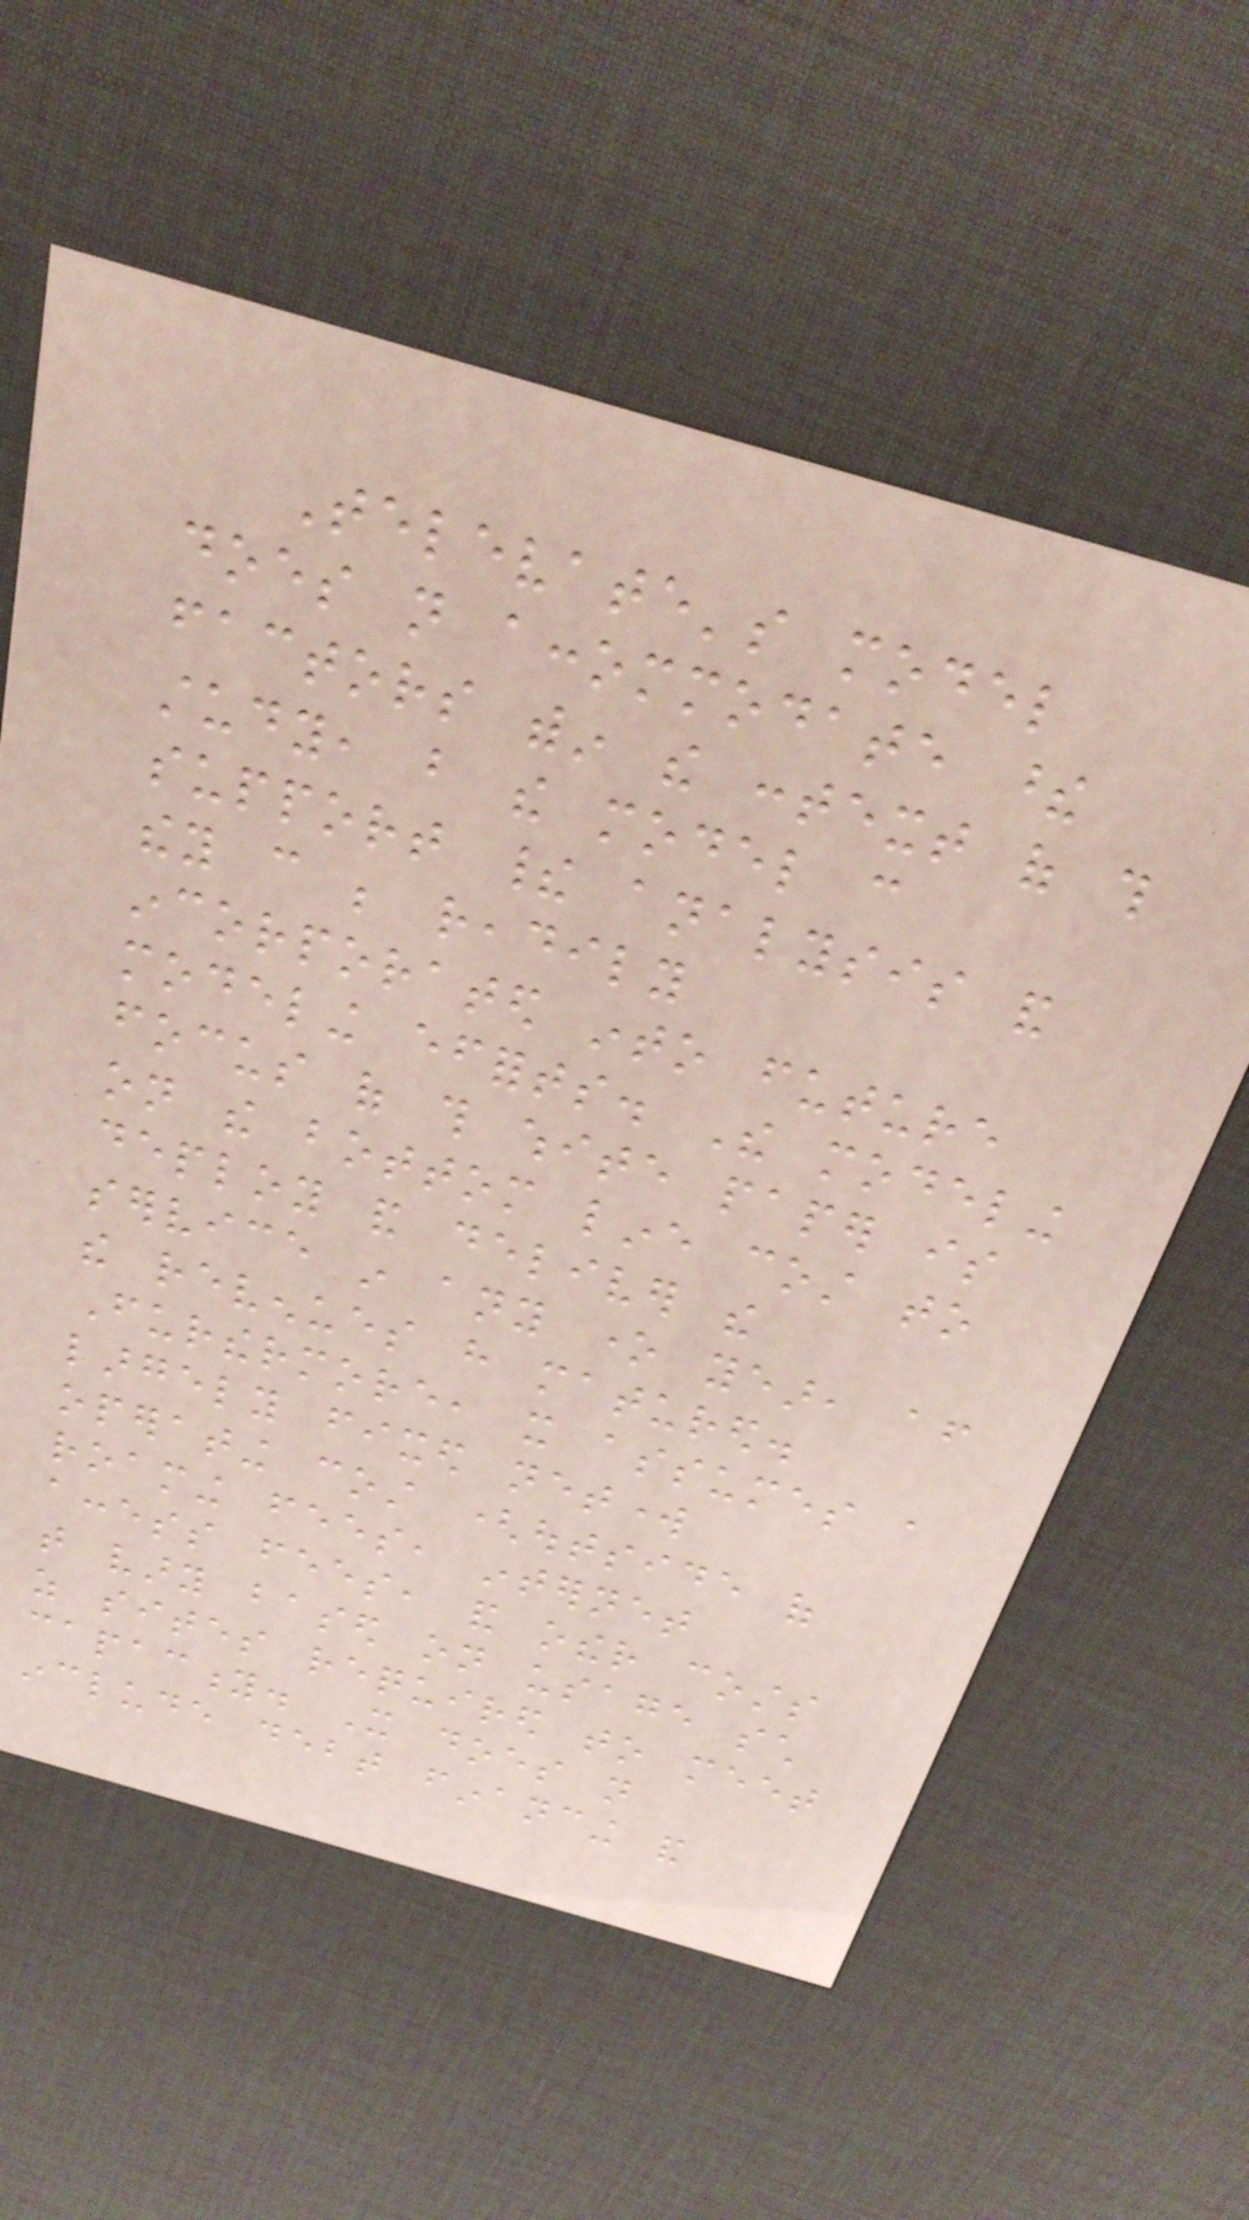Televate's model
does not accommodate these
factors within the context of this
study, but the model can
support their analysis and
they can be readily
incorporated into future
modeling efforts. The modeling
focus of this white paper is
on the bottom line cost to
deploy and deliver the
service in any one year, after
the revenues have matured.
Furthermore, it assumes a
largely fixed network
operating cost (outside of
roaming fees, internet
access fees, and other costs
that vary based on usage such
as sites required to meet
capacity. It does not
include debt financing and
